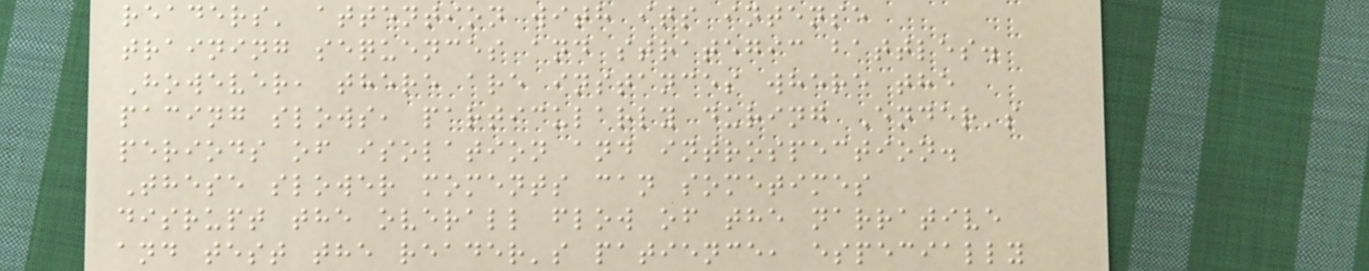readers' attention with its intense
training sequences and strategic battles.
However, there are instances where the
pacing slows, particularly during Ender's
periods of isolation and introspection.
These slower moments can sometimes
disrupt the overall flow of the narrative
and test the reader's patience, especially
